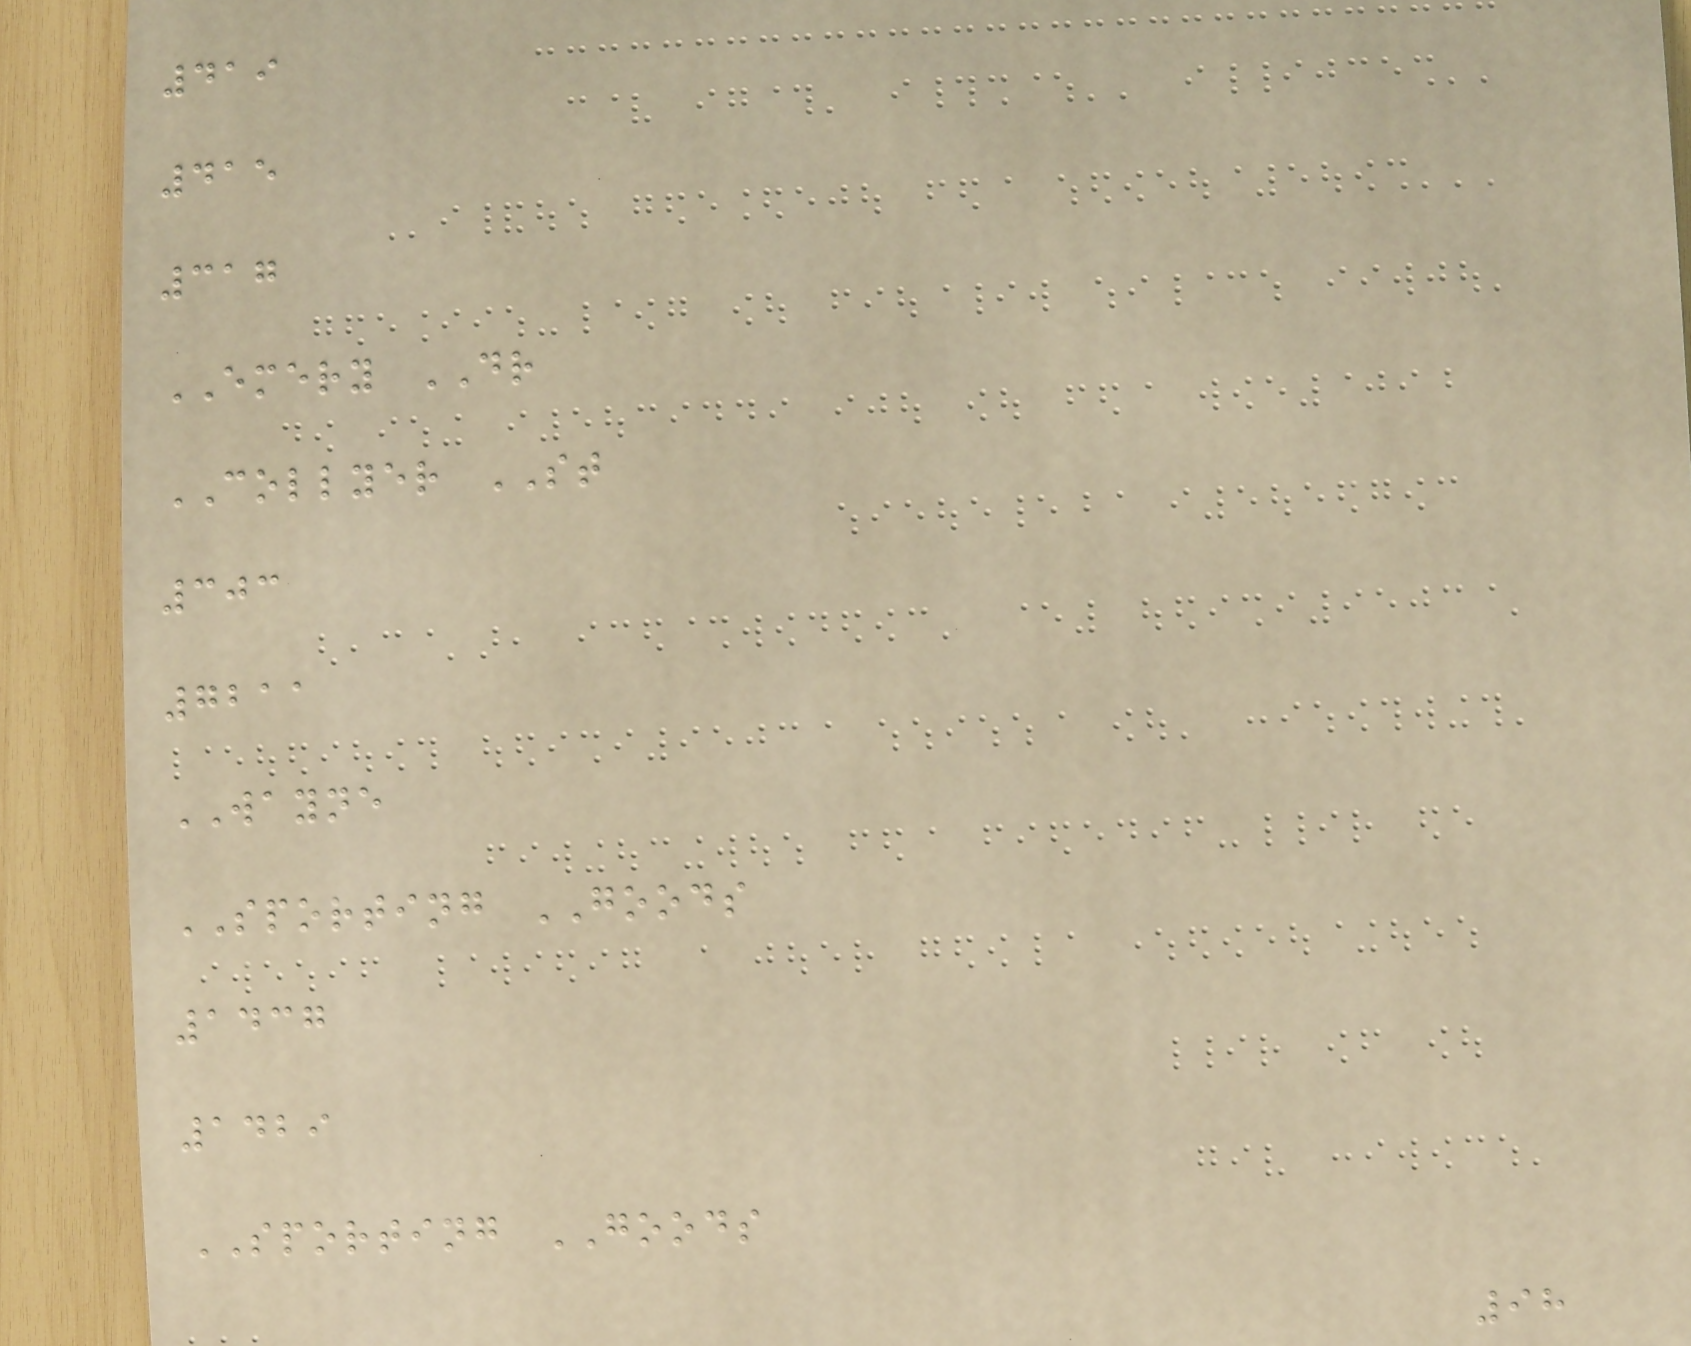419
415
317
EMERY DR
COLLYER ST
303
7211
WAYNE
SPORTING GOODS
1437
1429
SPORTING GOODS
98
